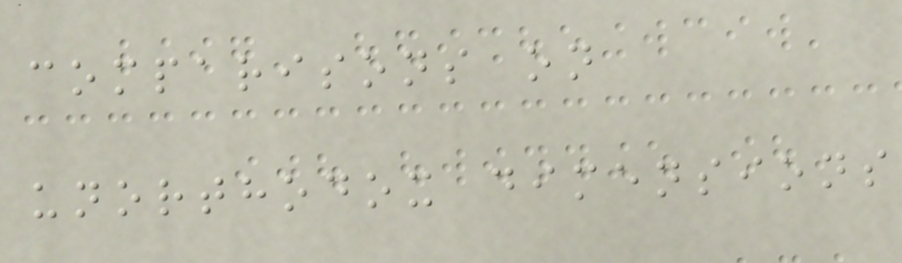comparisons on
unorthodox dimensions
